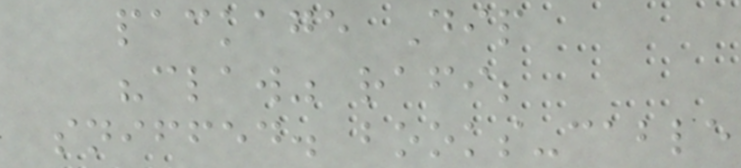package Dip
"claw" rafi;
sniffed. books-cable
